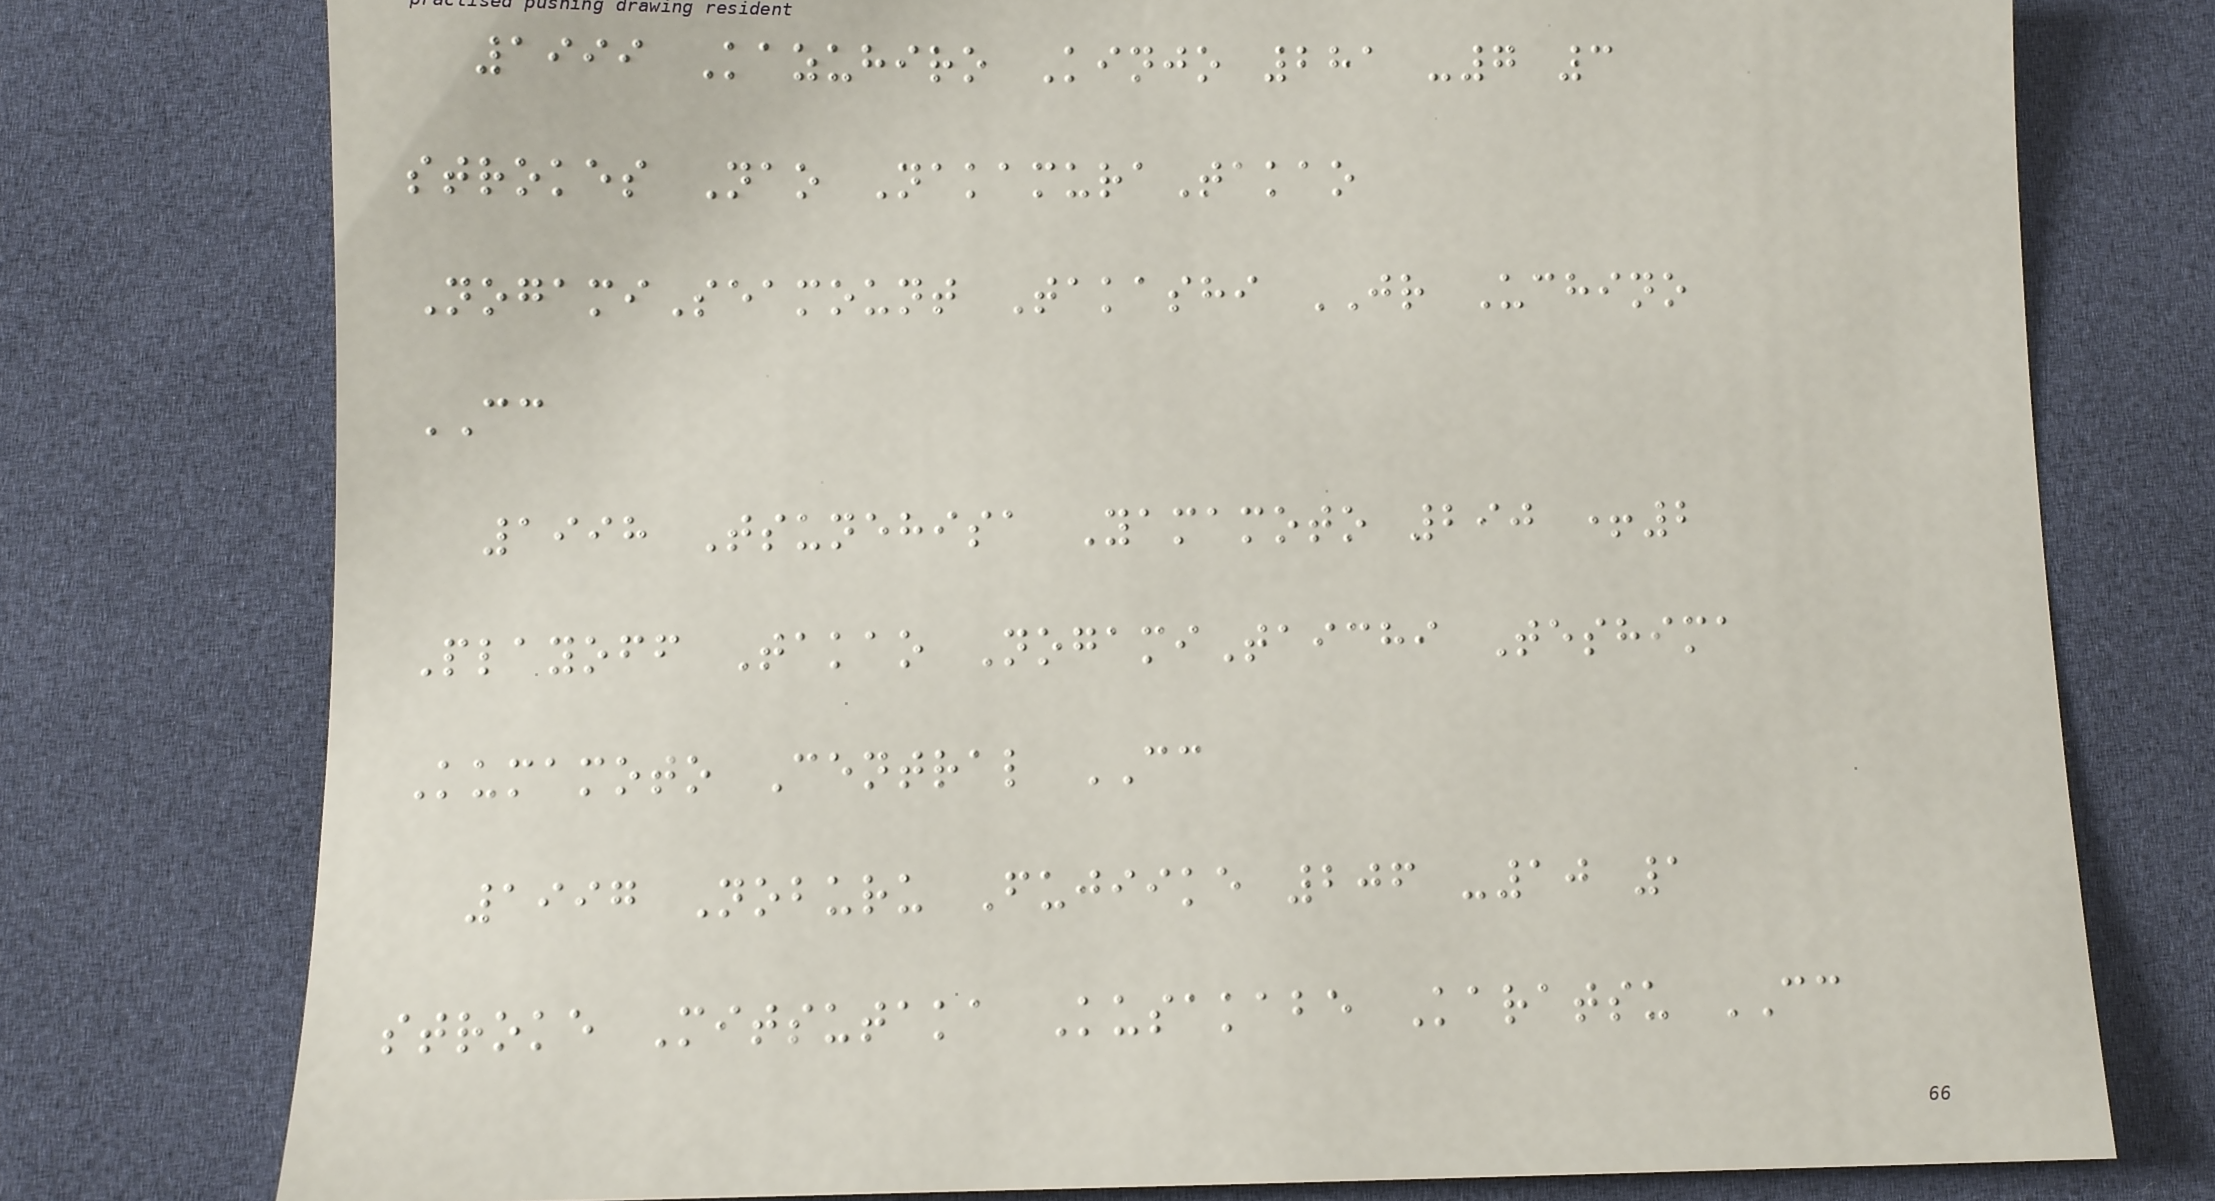1999 Kazuhiro Kinjo 281 -7 3
strokes Nao NakamuraTakao
NogamiSeamount Takashi JR Uchino
CC
1998 Tsunehisa Yamamoto 290 +2
Playoff Takao NogamiTaichi Teshima
Kumamoto Central CC
1997 Noburu Fujiike 206 -10 1
stroke Mitsutaka Kusakabe Karatsu CC
